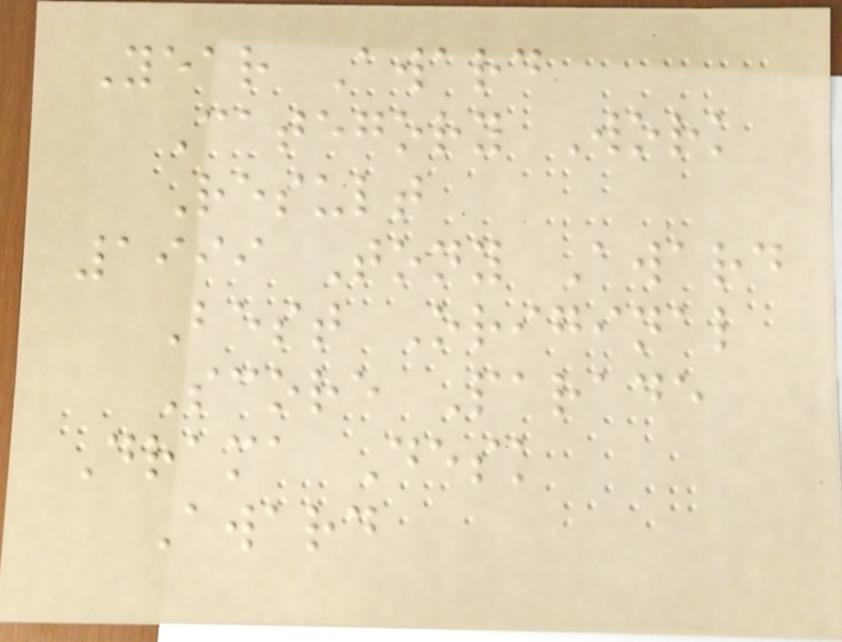Year Award
Category Work
Result
1999 Tony Award
Best Original
Score Parade
Drama Desk
Award
